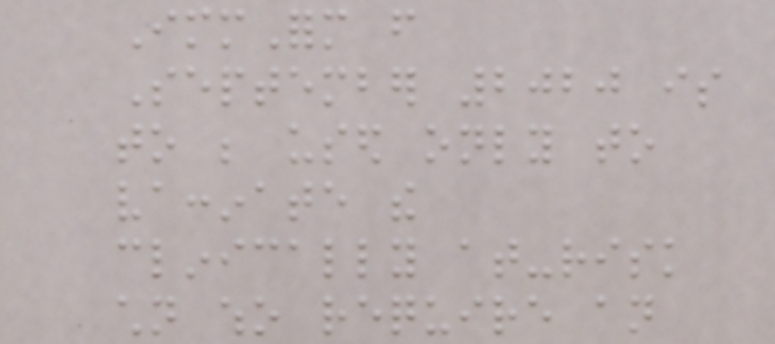ImmForm from
September 2020 is
to be used only to
vaccinate the
clinically at-risk
children who require an
